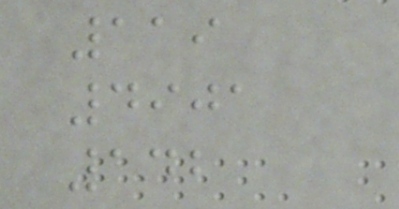119
4901
142
